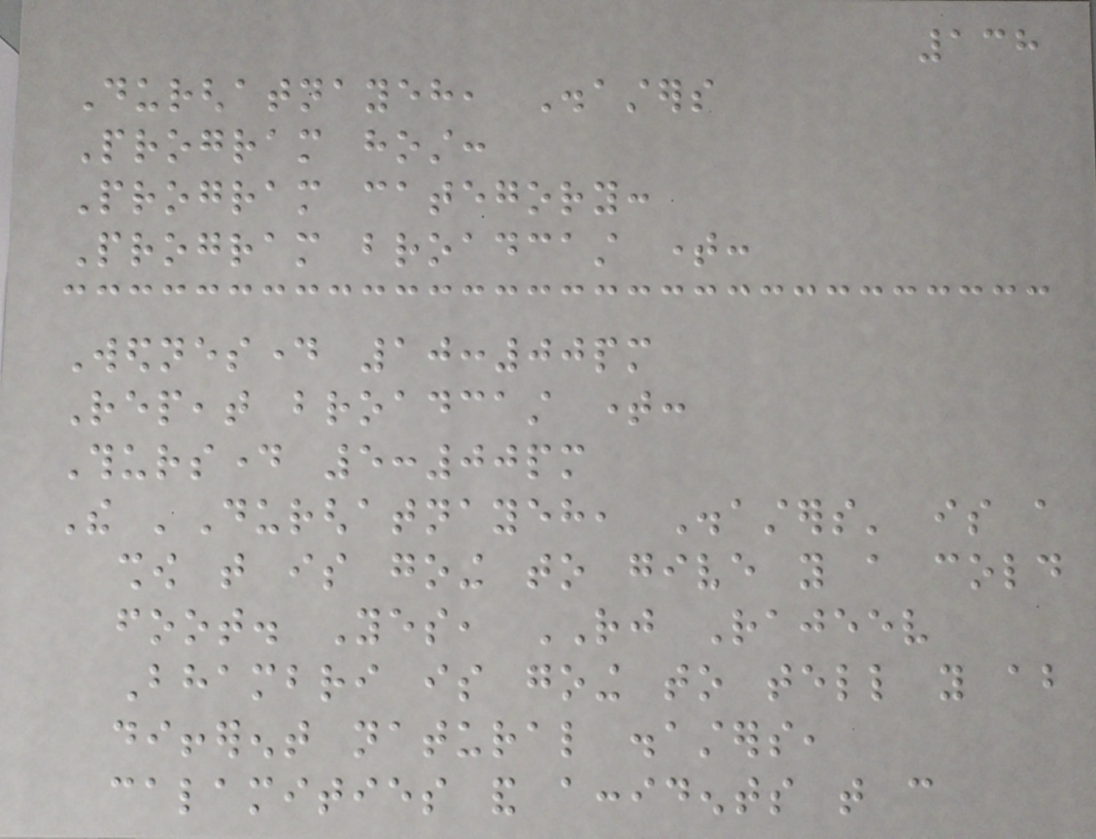138
Durghatnayeh, Disasters
Program host:
Program category:
Program broadcast time:
Wednesday 10:00pm
Repeat broadcast time:
Thursday 5:00pm
The 'Durghatnayeh, Disasters' is a
show that is going to give you a cold
foot. Yes, RJ Rajeev
Bhambri is going to tell you about
different natural disasters,
calamities and accidents that can
